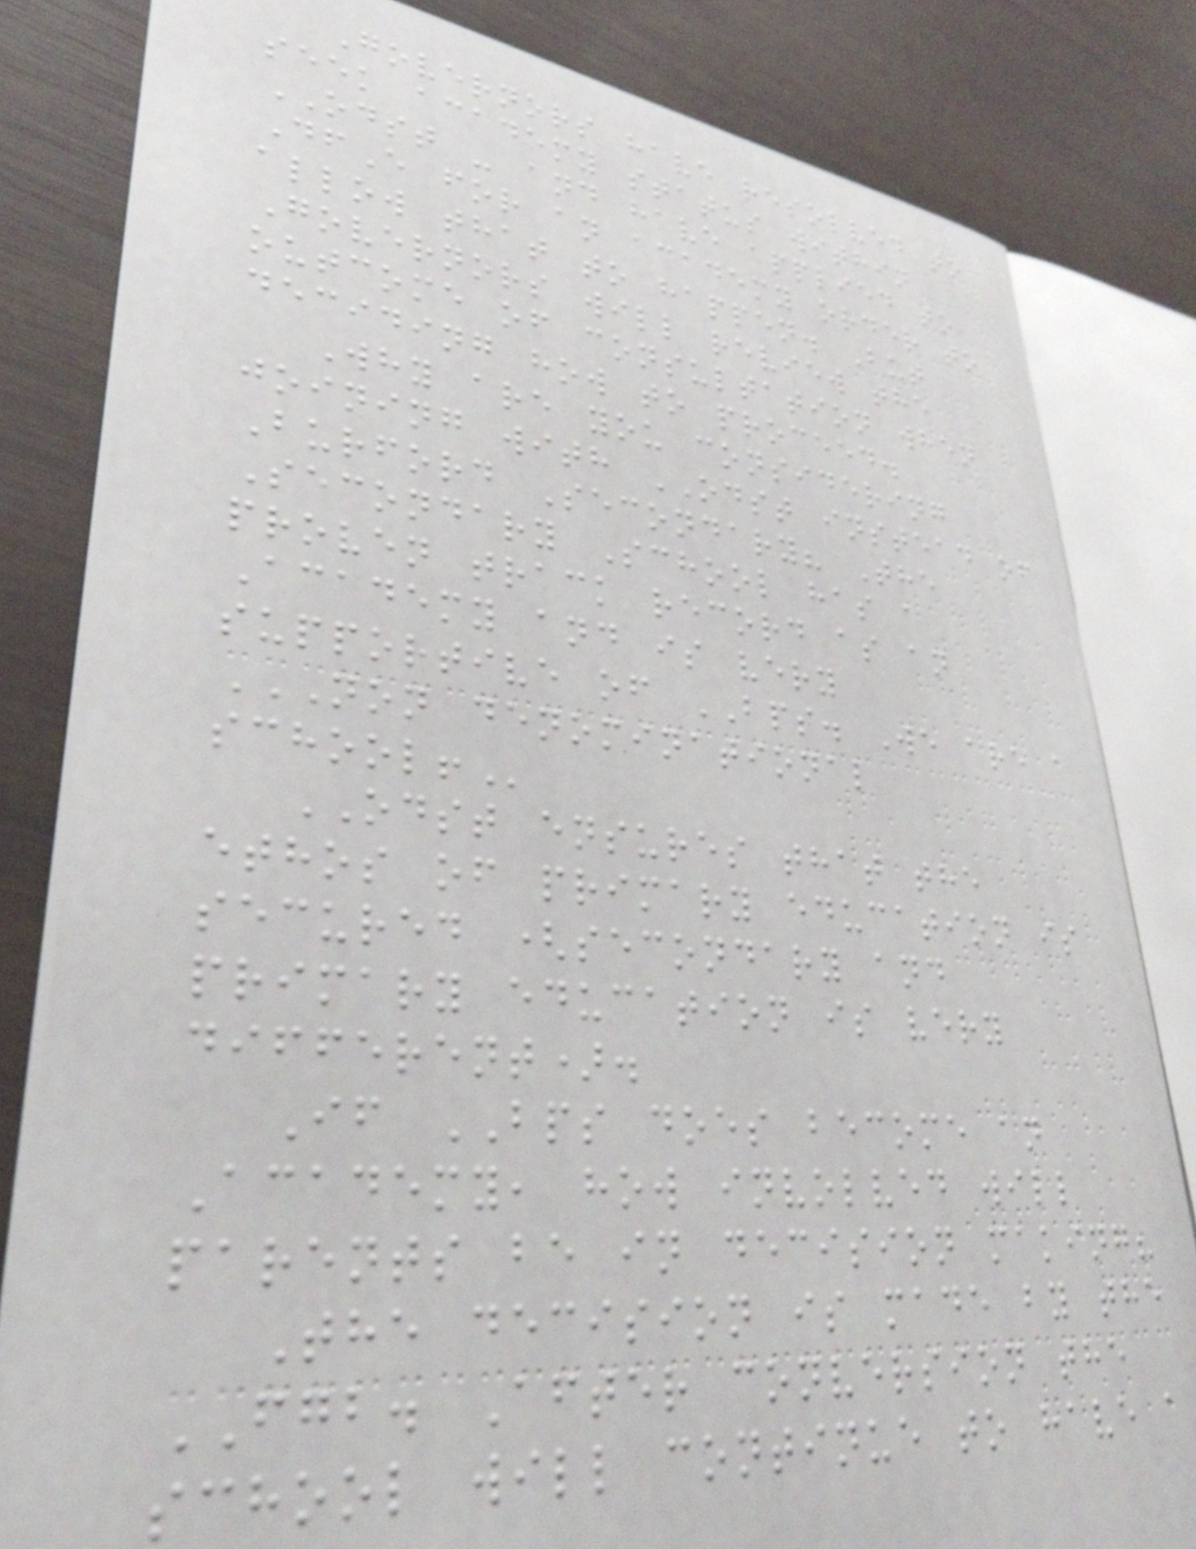Governors have resolved to
seek academy status within
ODST - and have applied to
DfE for an academy order to
allow that to happen. But
Governors will review the
outcome of consultation when
deciding how to proceed.
Why are you considering
joining with ODST instead of
Burford Secondary? The
Secondary School has a
proven track record as an
Academy and is very
supportive of BPS. We are a
NON DENOMINATIONAL
SCHOOL!
ODST ensures that the
ethos of primary education is
secured (secondary and
primary education is very
different).
If BPS does become an
Academy, how involved will
parents be in decision making?
The decision is made by the
FGB. After conversion the
school will continue to have a
